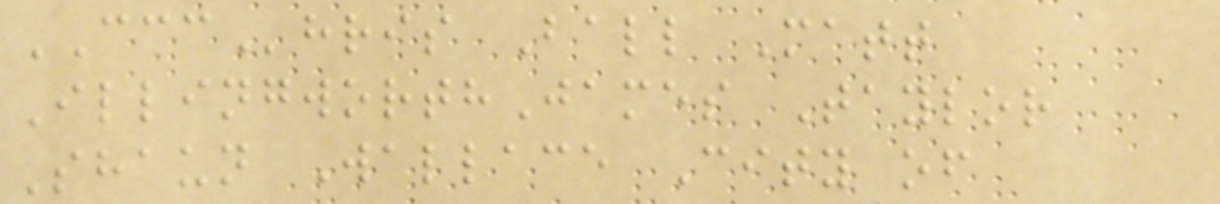CCChris Ball Matt
IllingworthJames Taylor
Shaun Wallace City of
